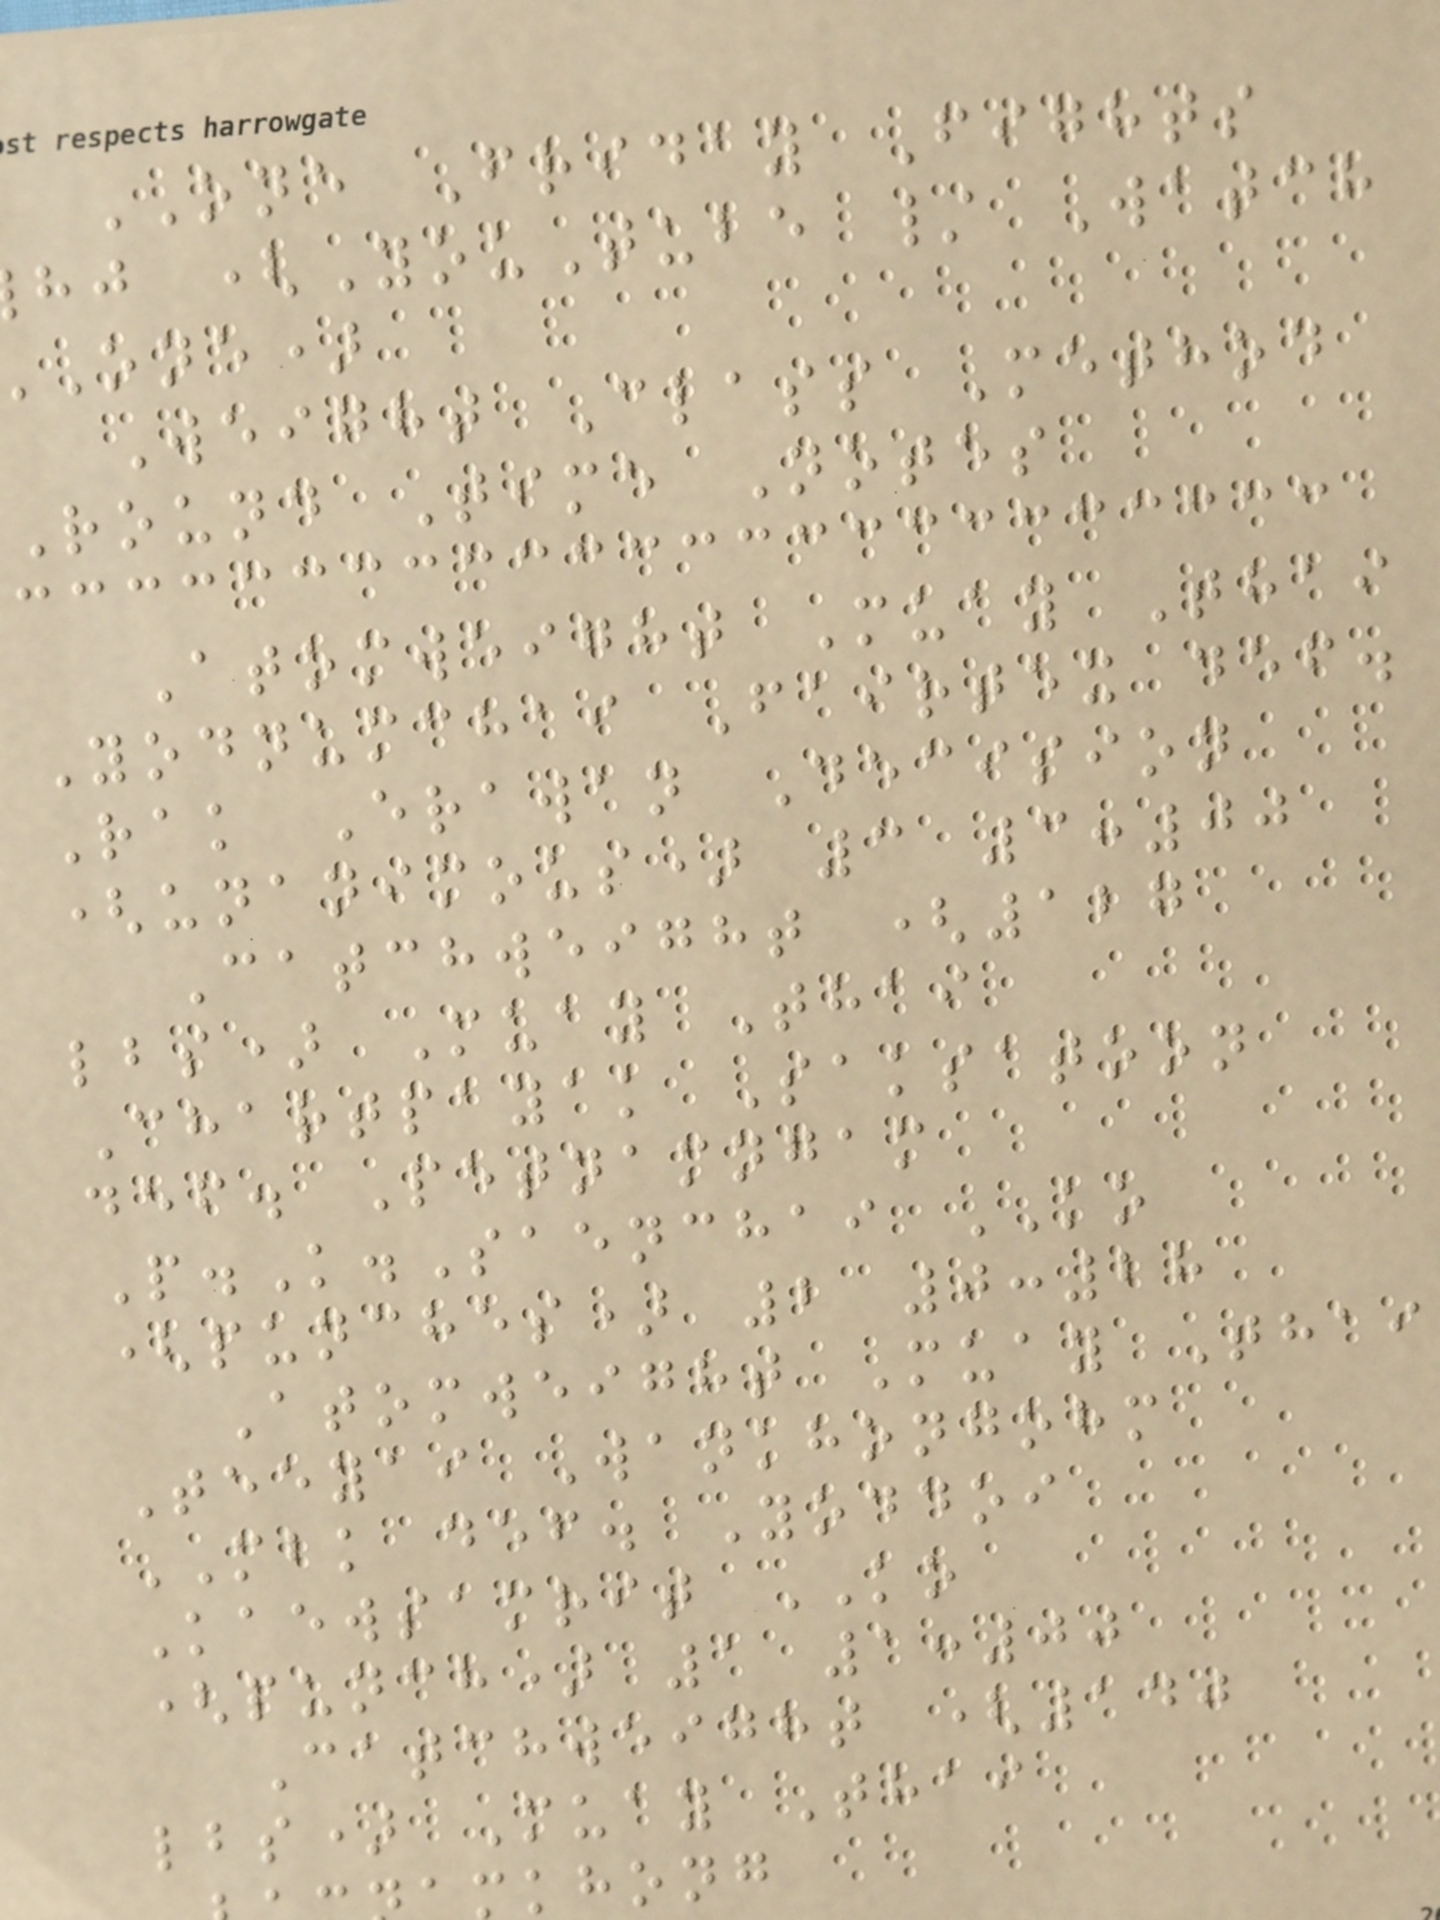ONE Friday Fights
hj (YouTube / Watch
one)
Weight Class Method
Round Time Notes
Atomweight Muay Thai
Yodnumchai Fairtex def.
Rak Erawan Decision
(unanimous) 3 3:00
Catchweight (127
lbs) Muay Thai
Chartpayak Saksatoon
def. Petnamngam
P.K.Saenchai KO
(punches) 2 0:28
Atomweight Muay Thai
Teeyai Wankhongohm
MBK def. Yoddoi
Kaewsamrit KO
(punch) 1 1:00
Catchweight (140
lbs) Muay Thai
mkhong
